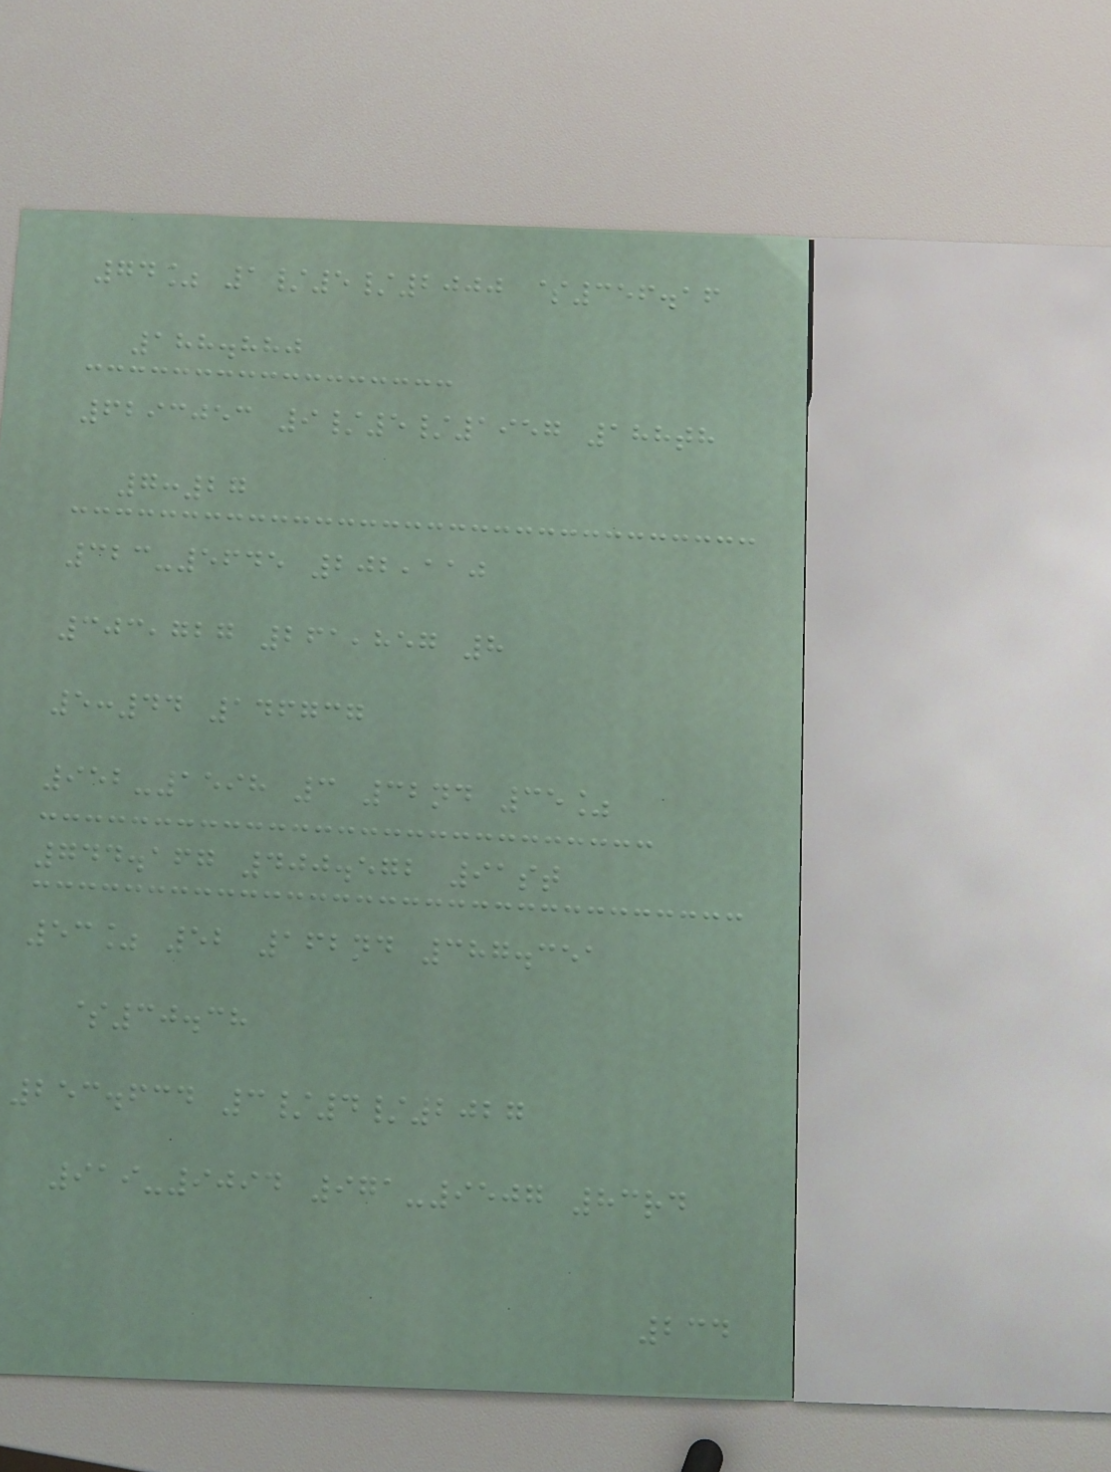74% 1/5/2000 $356.16
188.880
6293053 9/5/1957 188th
7:27
323-5645 202,110
303,727 261,857 8
5:44 146737
952-1598 3 32nd 35%
744.167 400.572 91st
53% 52 162nd 387.351
$30.38
253.634 3/4/2027
919-9094 971-9507 83rd
234
